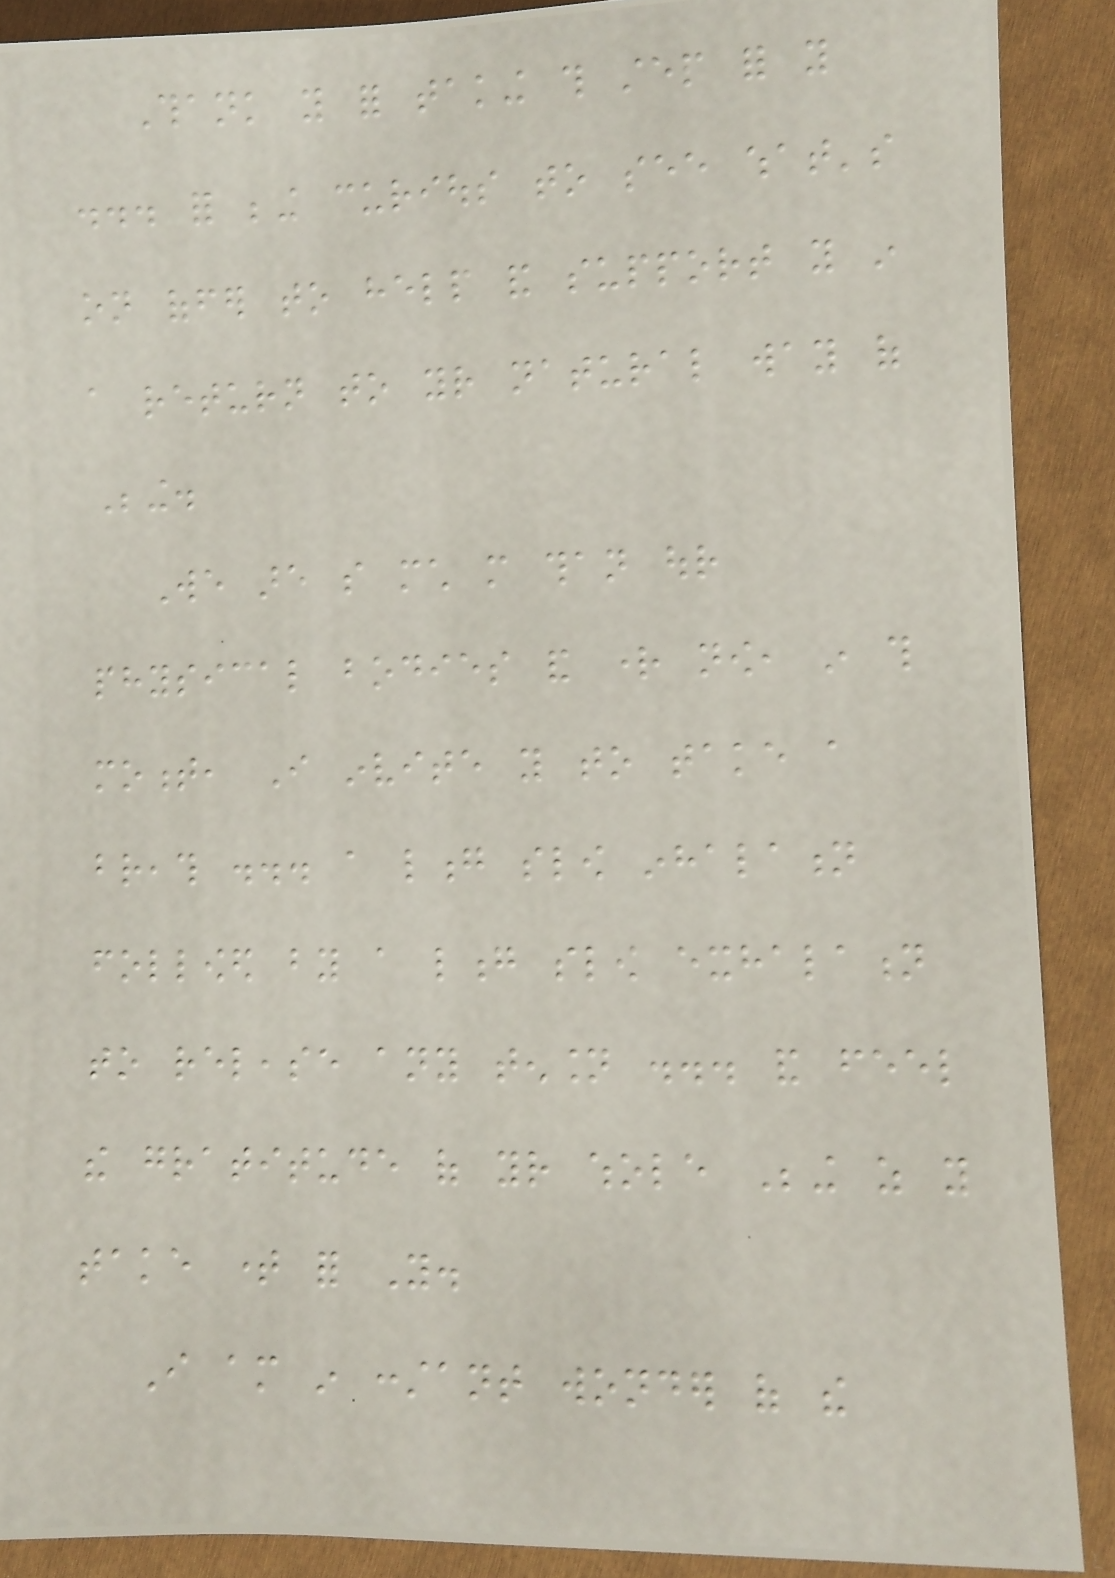Thank you for taking this step for you
... for being curious to see what's
on offer to help and support you in
a return to your natural way of
Being.
We are so much more than our
physical bodies and right now, in this
moment, I invite you to take a
breath ... a long slow inhalation
followed by a long slow exhalation
to release any tension ... and feel
the gratitude of your whole Being as you
take time for You.
I am in constant wonder of the
